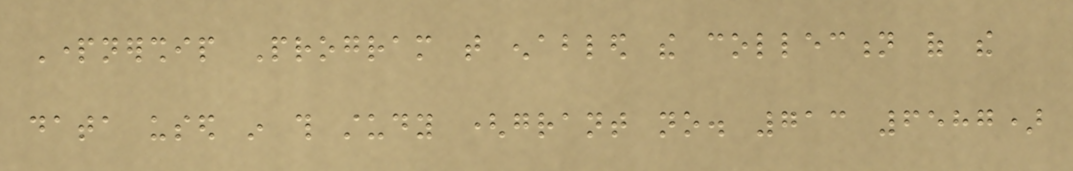Partnership Program that enabled the collection of the
data used in this study (grant no. 713 6587)
